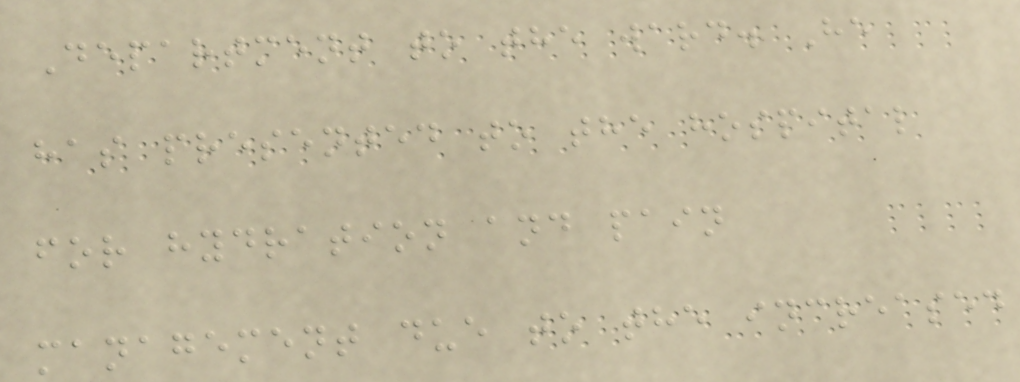Department to the ward. He
has presented to the hospital
for hydration and pain
management due to the increased
